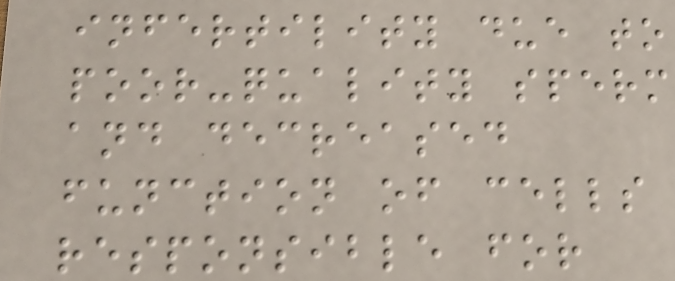infertility due to
poor-quality sperm
and decreased
function of cells
responsible for
